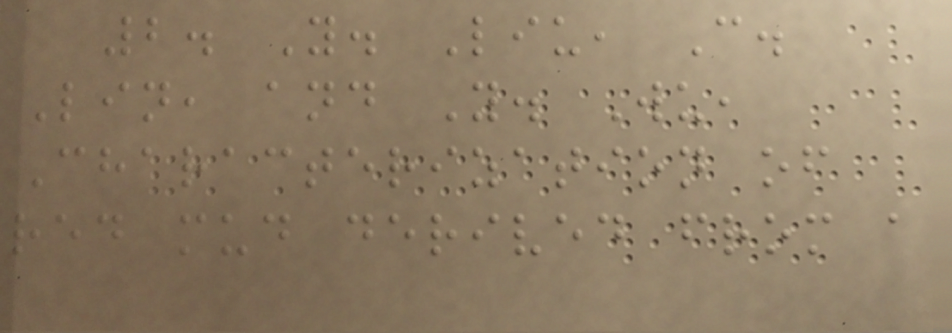2. Y. Liu, C.
Lin, and Y. Wu,
Characterization of
red mud derived from a
